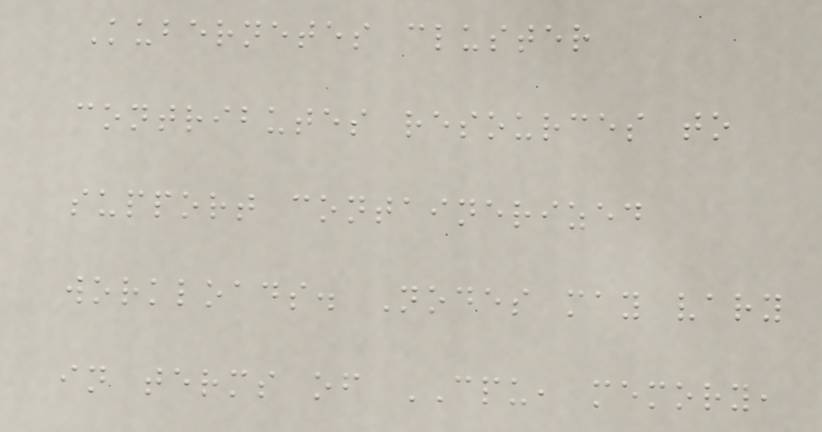Kubernetes cluster
contributes resources to
support containerized
workloads. Nodes may vary
in terms of CPU, memory,
